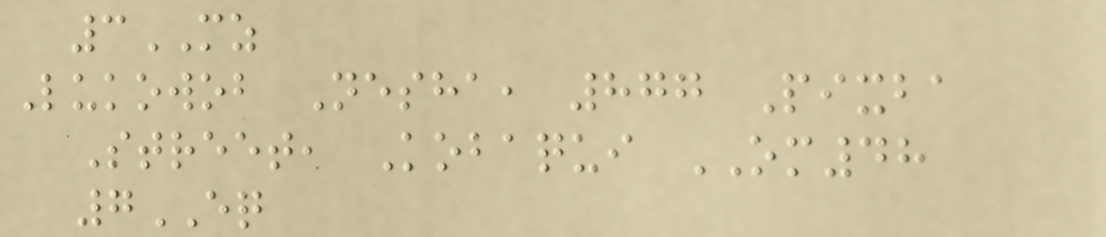3MZ
Lukowob Nesha, 877 Pixba
Street, Kobaqui OM48
7EQ
